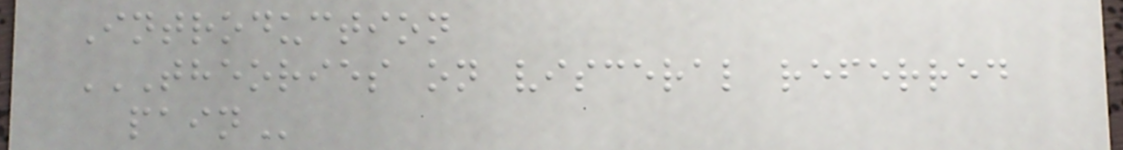Introduction
THEORIES ON VISCERAL REFERRED
PAIN
